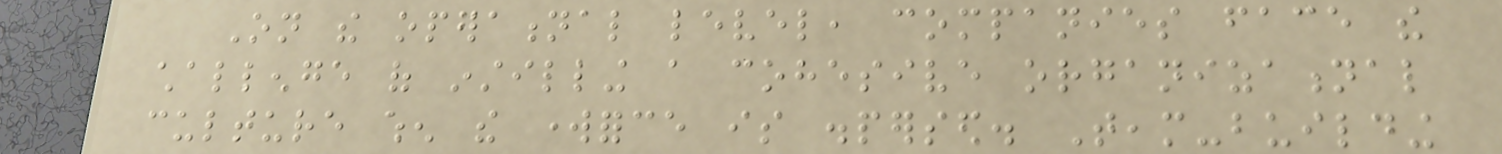On the operational level, companies face the
challenge of instilling a cohesive organizational
culture when the workforce is dispersed. Team-building
